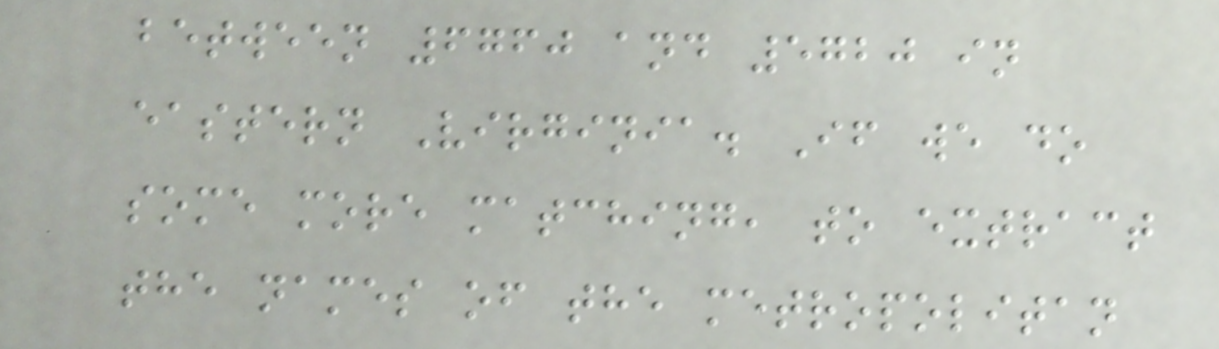between 6760 and 5720 in
eastern Virginia. If we do
some more matching, to extract
the names of the metropolitan
